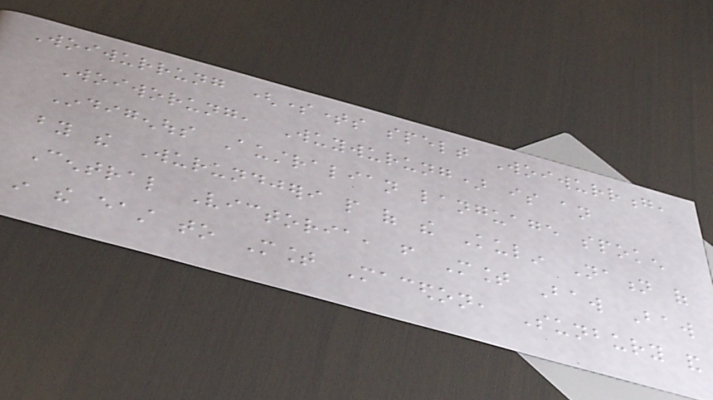Woiwurrung (sometimes spelt Woiwurrong,
Woiworung, Wuywurung) is an
Indigenous Australian language spoken
by the Wurundjeri people of the Kulin Nation of
Central Victoria, from Mount Baw Baw
in the east to Mount Macedon, Sunbury and
